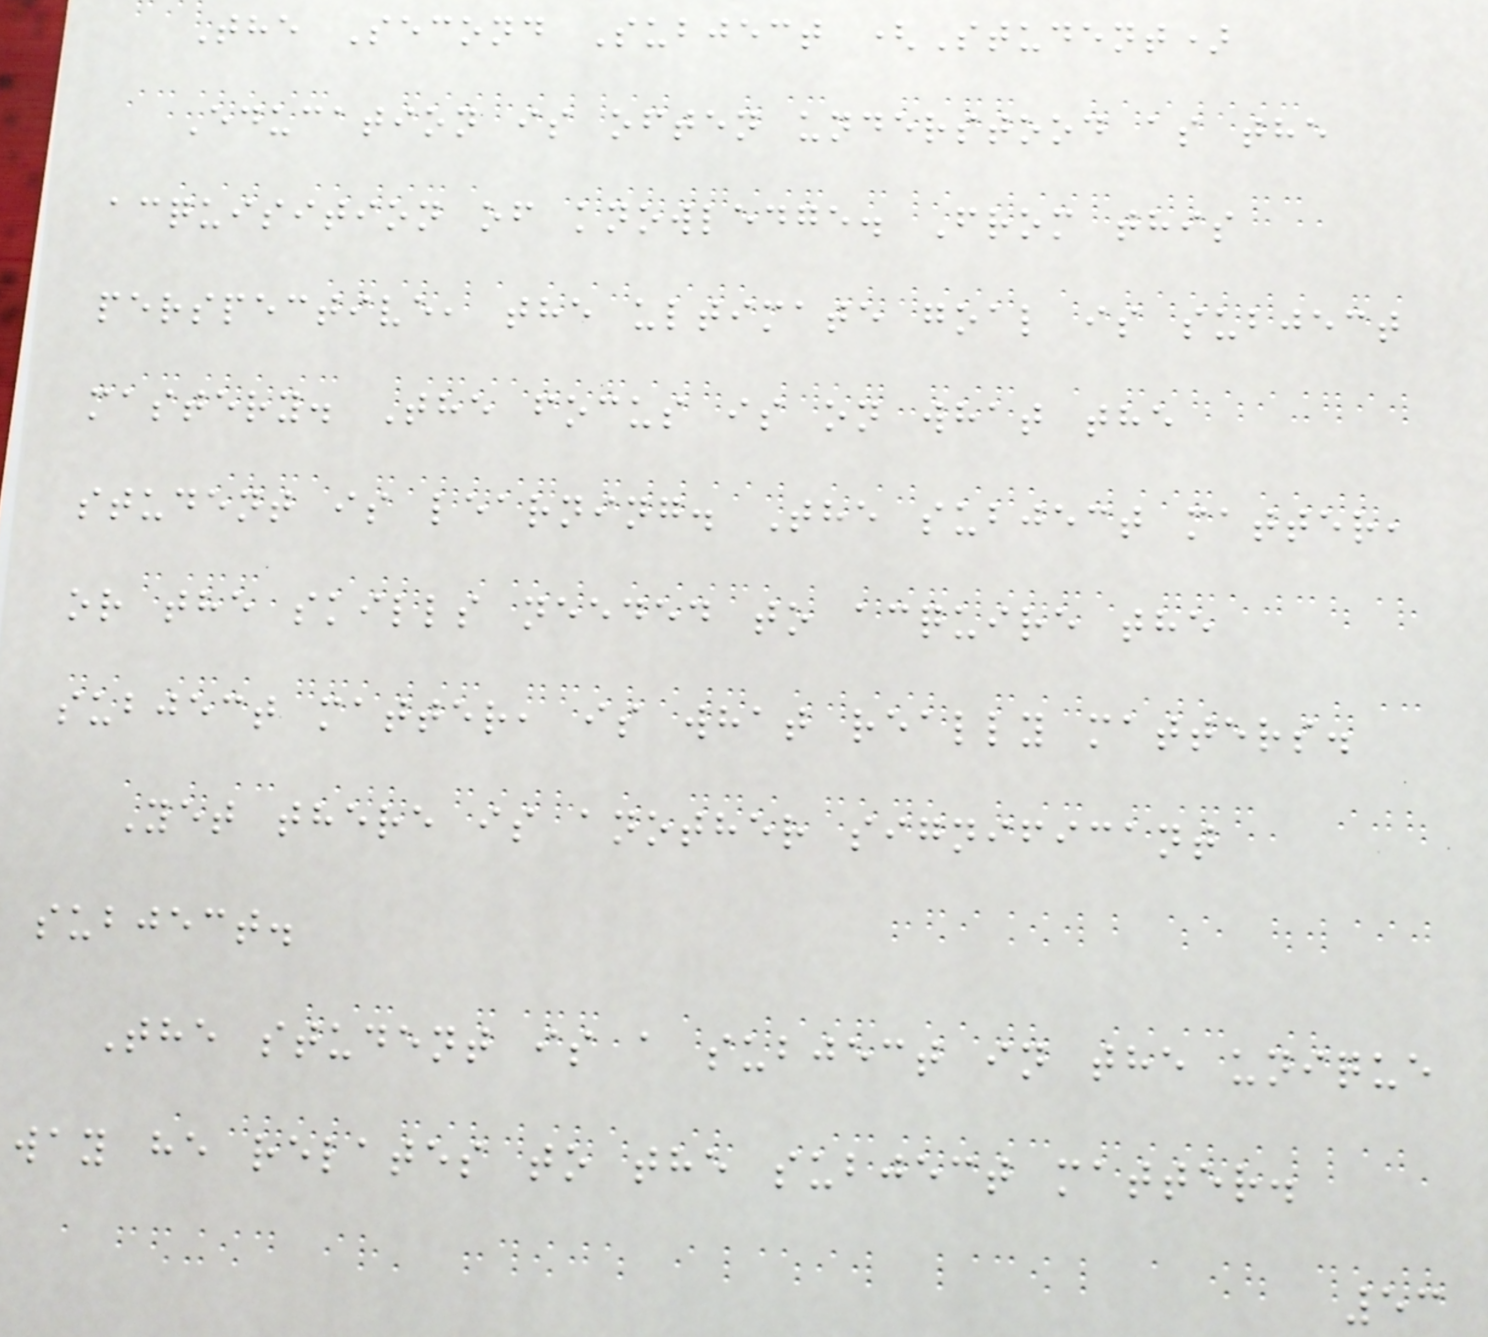The Second Subject (Student)
Education is often understood as the
acquisition of knowledge. From this
perspective, the ultimate goal is subject
mastery. The focus is on what the
student is learning. The subject matter,
or the skills needed to acquire the
subject matter, is what really matters.
Yet there is another significant
subject.
The student is a subject in the unique
way he relates to the subject matter.
53
